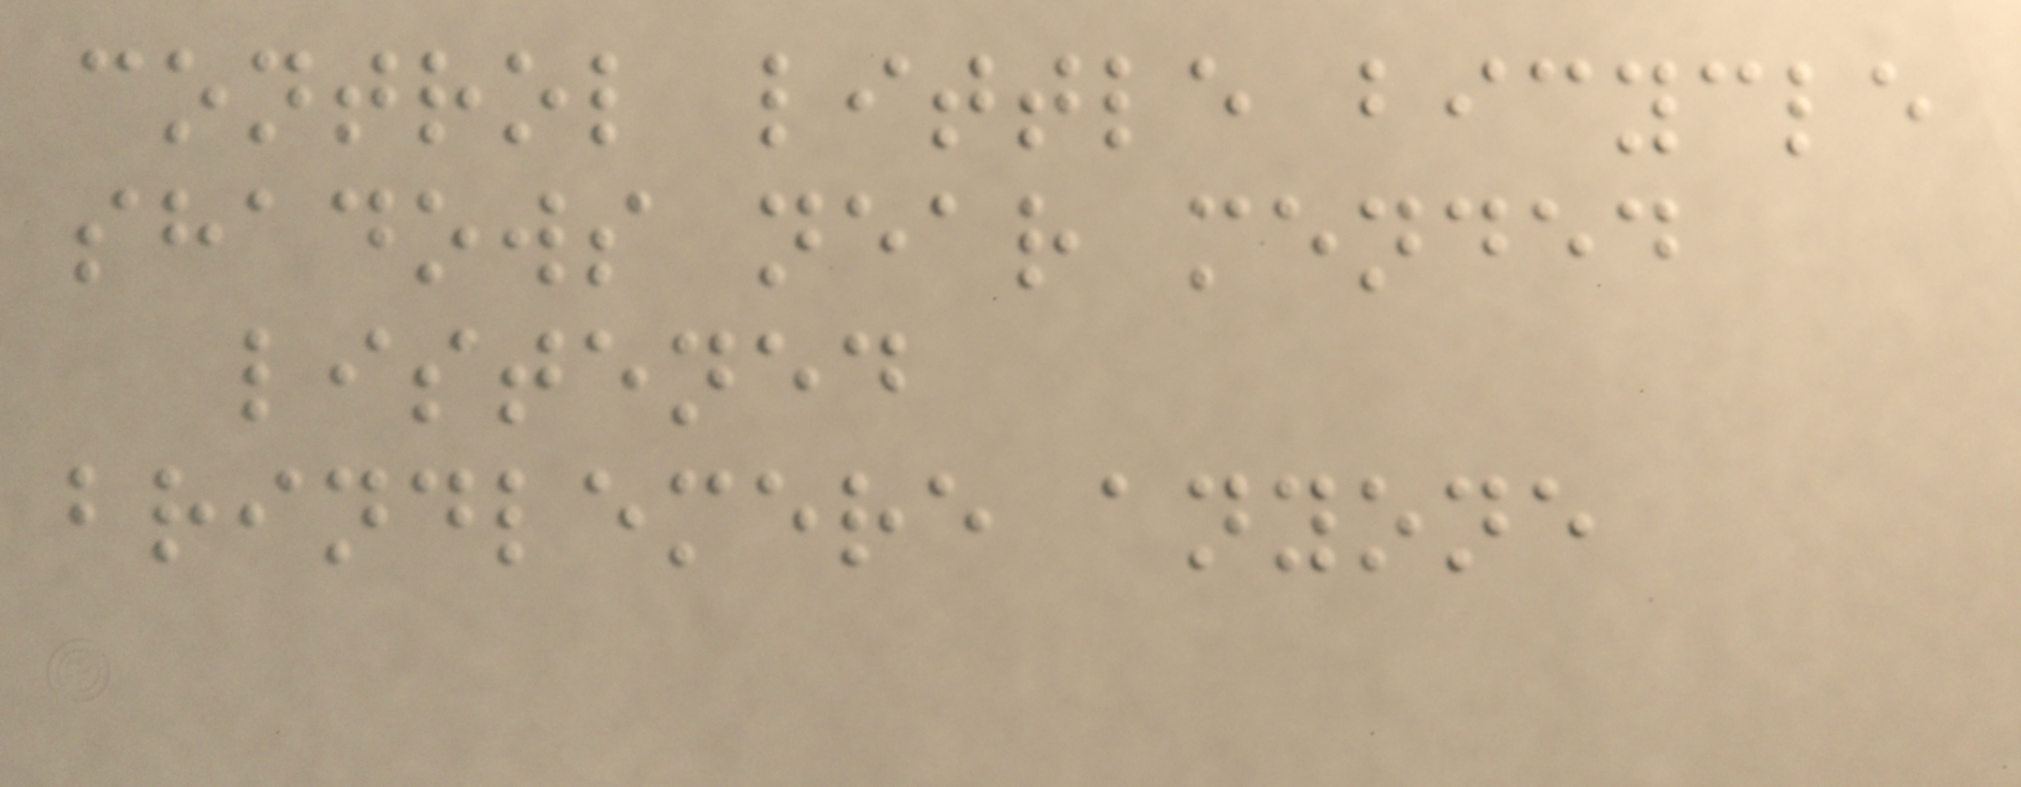control little bicycle
shadows near mended
listened
brindlemere anyone
